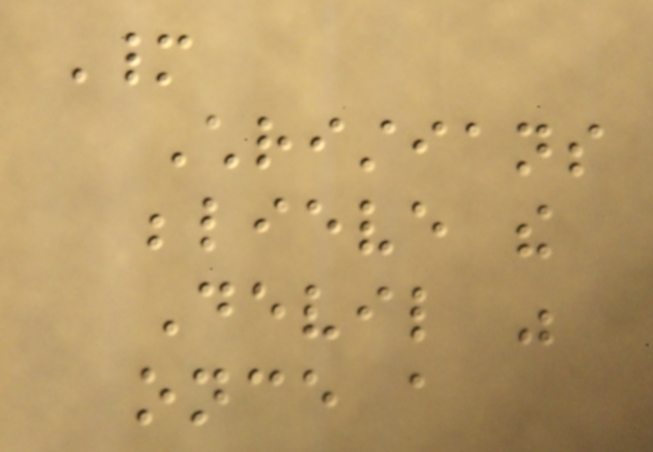Many
Christians
believe the
Devil was
once a
